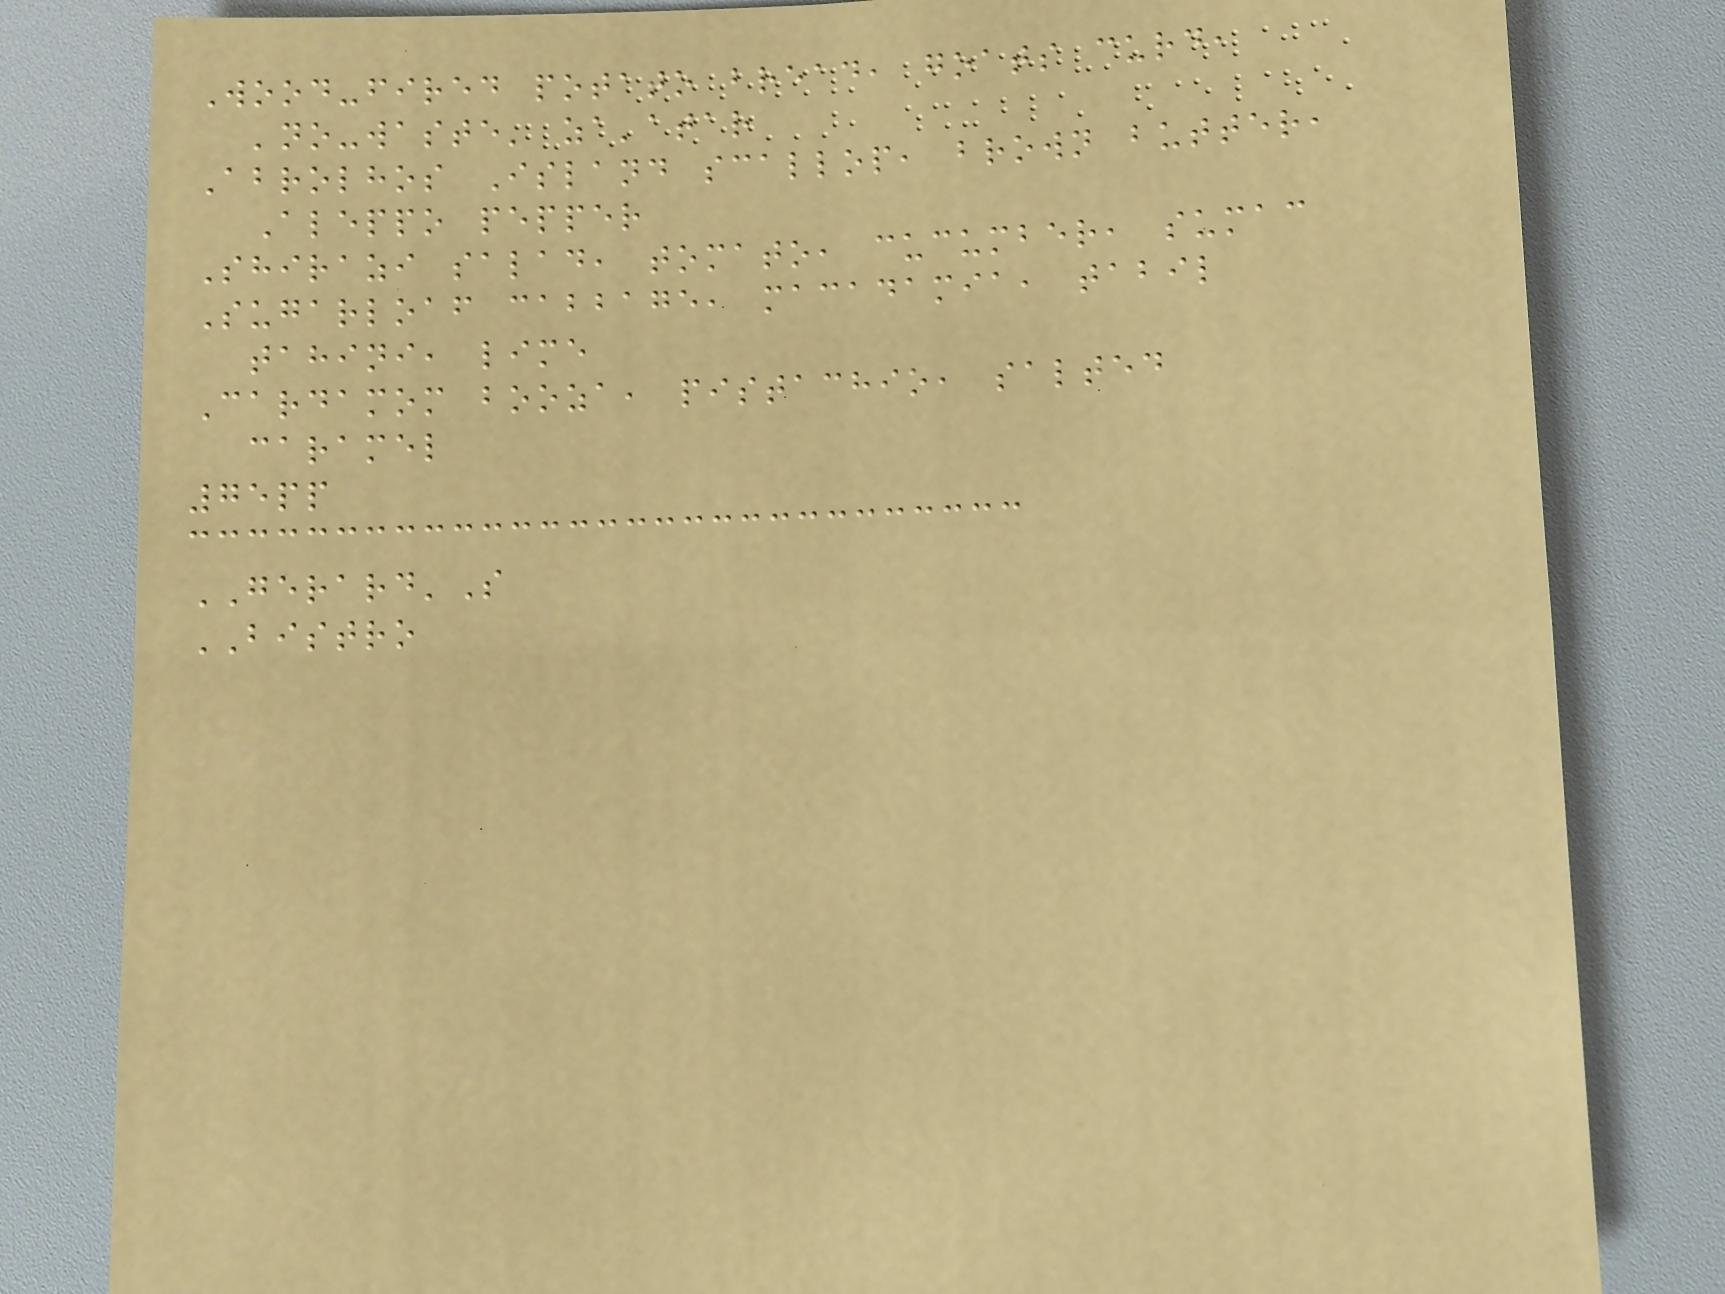Wood-fired potato bread, goats curd,
'no-waste' za'atar
Abrolhos Island scallop, brown butter,
Aleppo pepper
Shirazi salad, tomato, cucumber, sumac
Sugarloaf cabbage, macadamia, tabil
tahini, lime
Cardamom booza, pistachio, salted
caramel
75pp
GERARD'S
BISTRO
